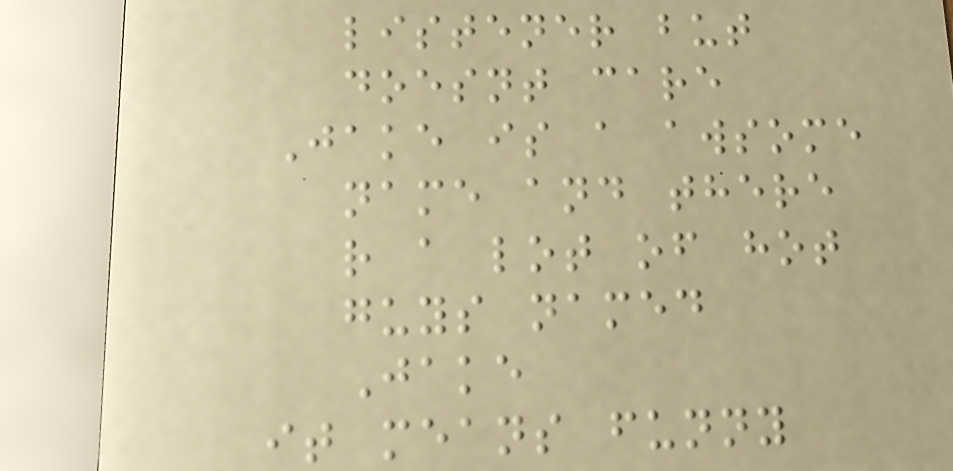listener but
doesnt care
Jake is a awsome
name and there
r a lot of hot
guys named
Jake
it means funny
